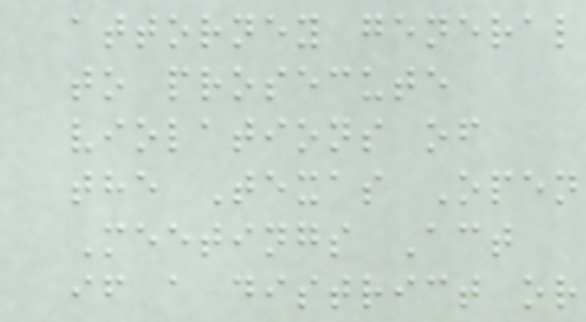attorney general
to prosecute
violations of
the Texas Open
Meetings Act
if a district or
